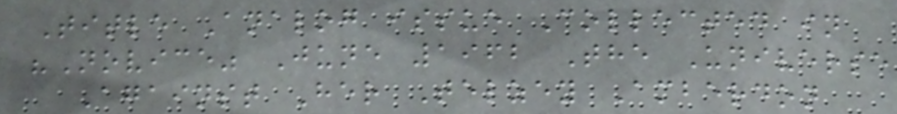Title Analog issue Collected in
"Novice" June 1962 The Universe
Against Her Telzey Amberdon
